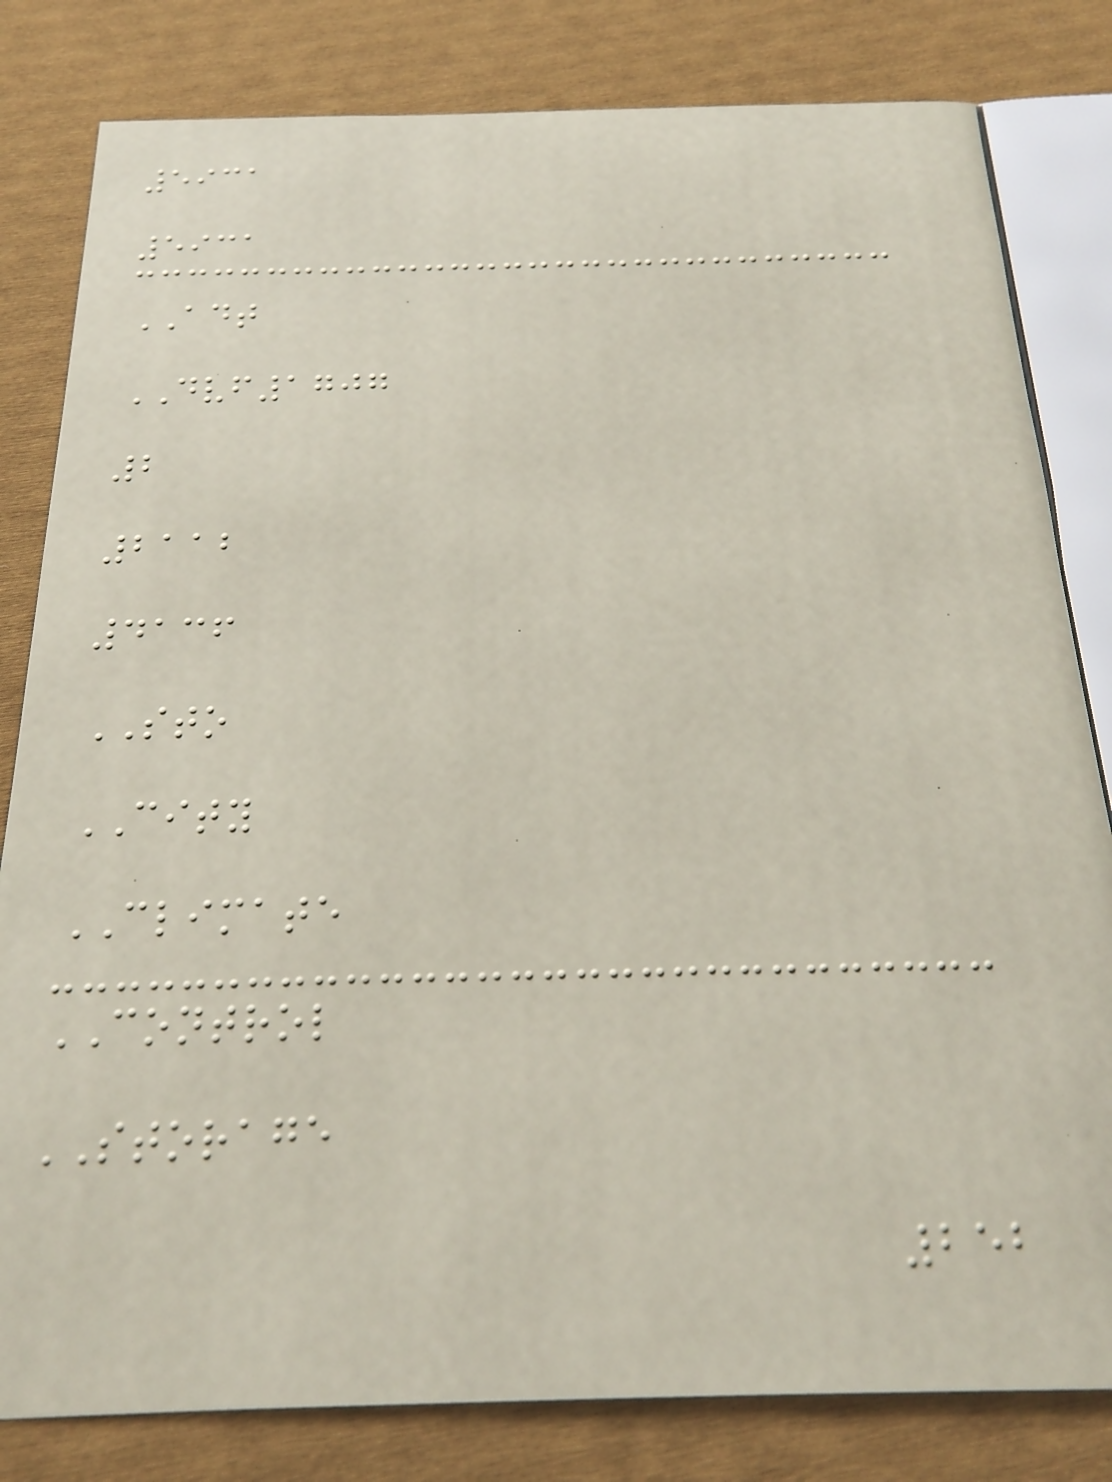5931
5931
ADT
DVF1707
2
2112
4136
STO
CITY
CLIMATE
CONTROL
STORAGE
252
